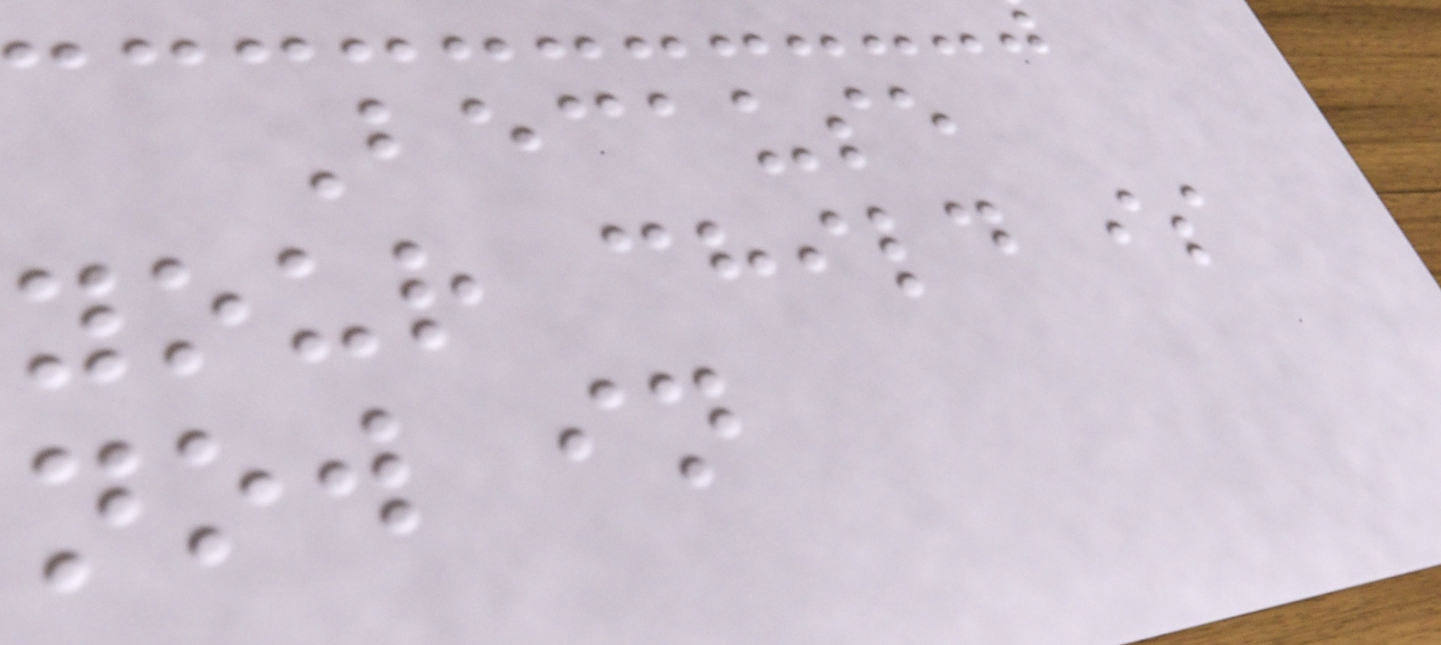Because
your child is
now in
